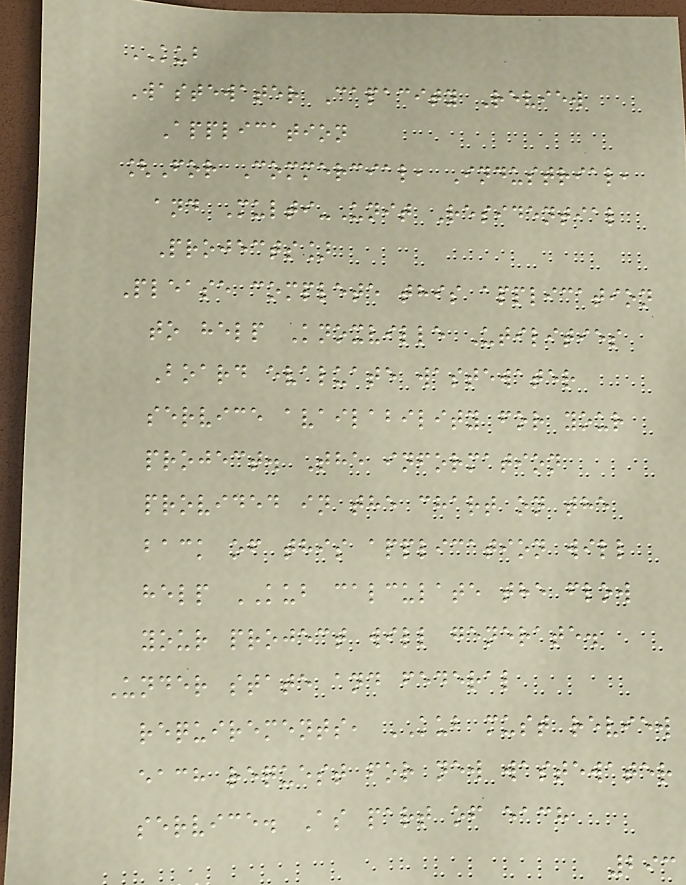KUB
Wastewater Capacity Review
Application
[For Commercial, Industrial,
and Multi-Unit Residential
Projects]
Please complete this application
to help Knoxville Utilities
Board evaluate wastewater
service availability for your
project. The information
provided in the chart on the
back of this application will
help KUB calculate the flow
your project will generate.
Under state and federal
requirements, KUB must review
each request for new wastewater
service. As part of each
293
